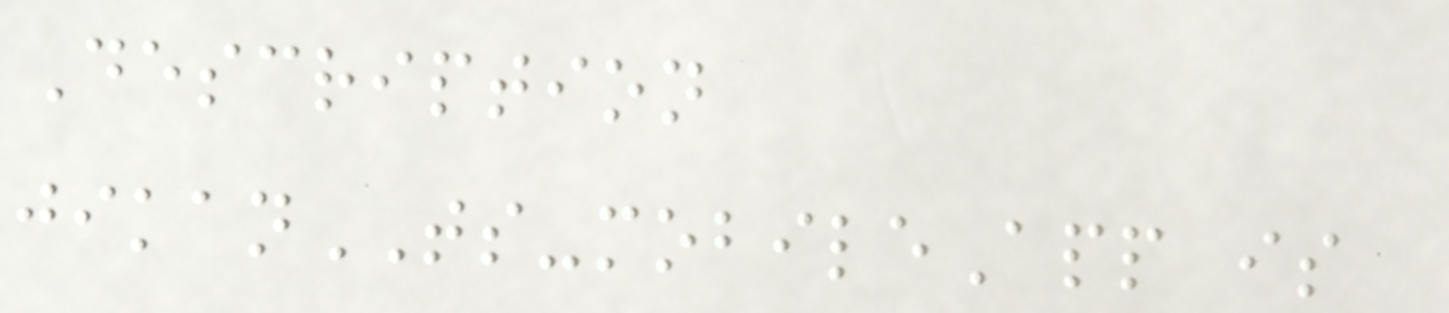Description
jikanTS-mobileApp is
